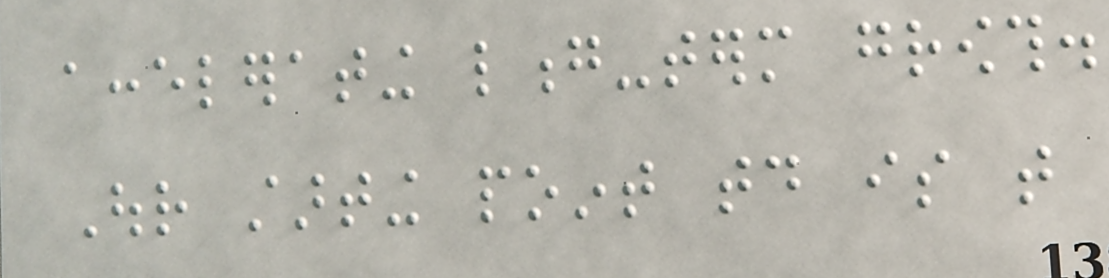accelerating long-term growth.
Our starting point today is that
